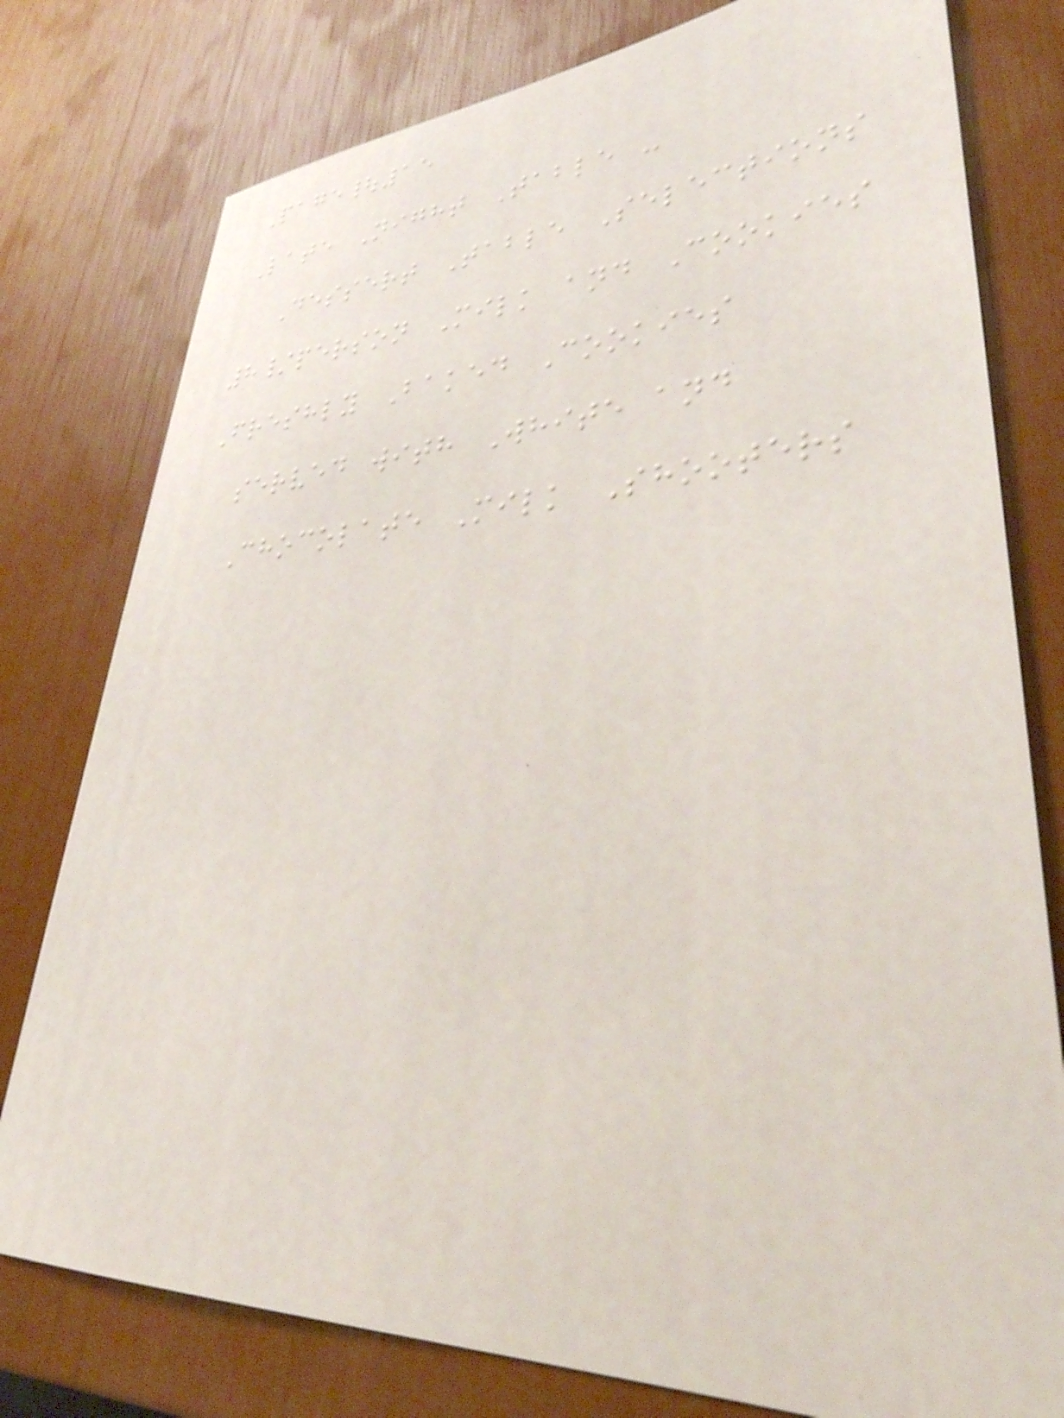Page|15
Late Night Table -
Dessert Table Selections
8/person Milk and Cookies
Freshly Baked Cookies
served with White and
Chocolate Milk Shooters
